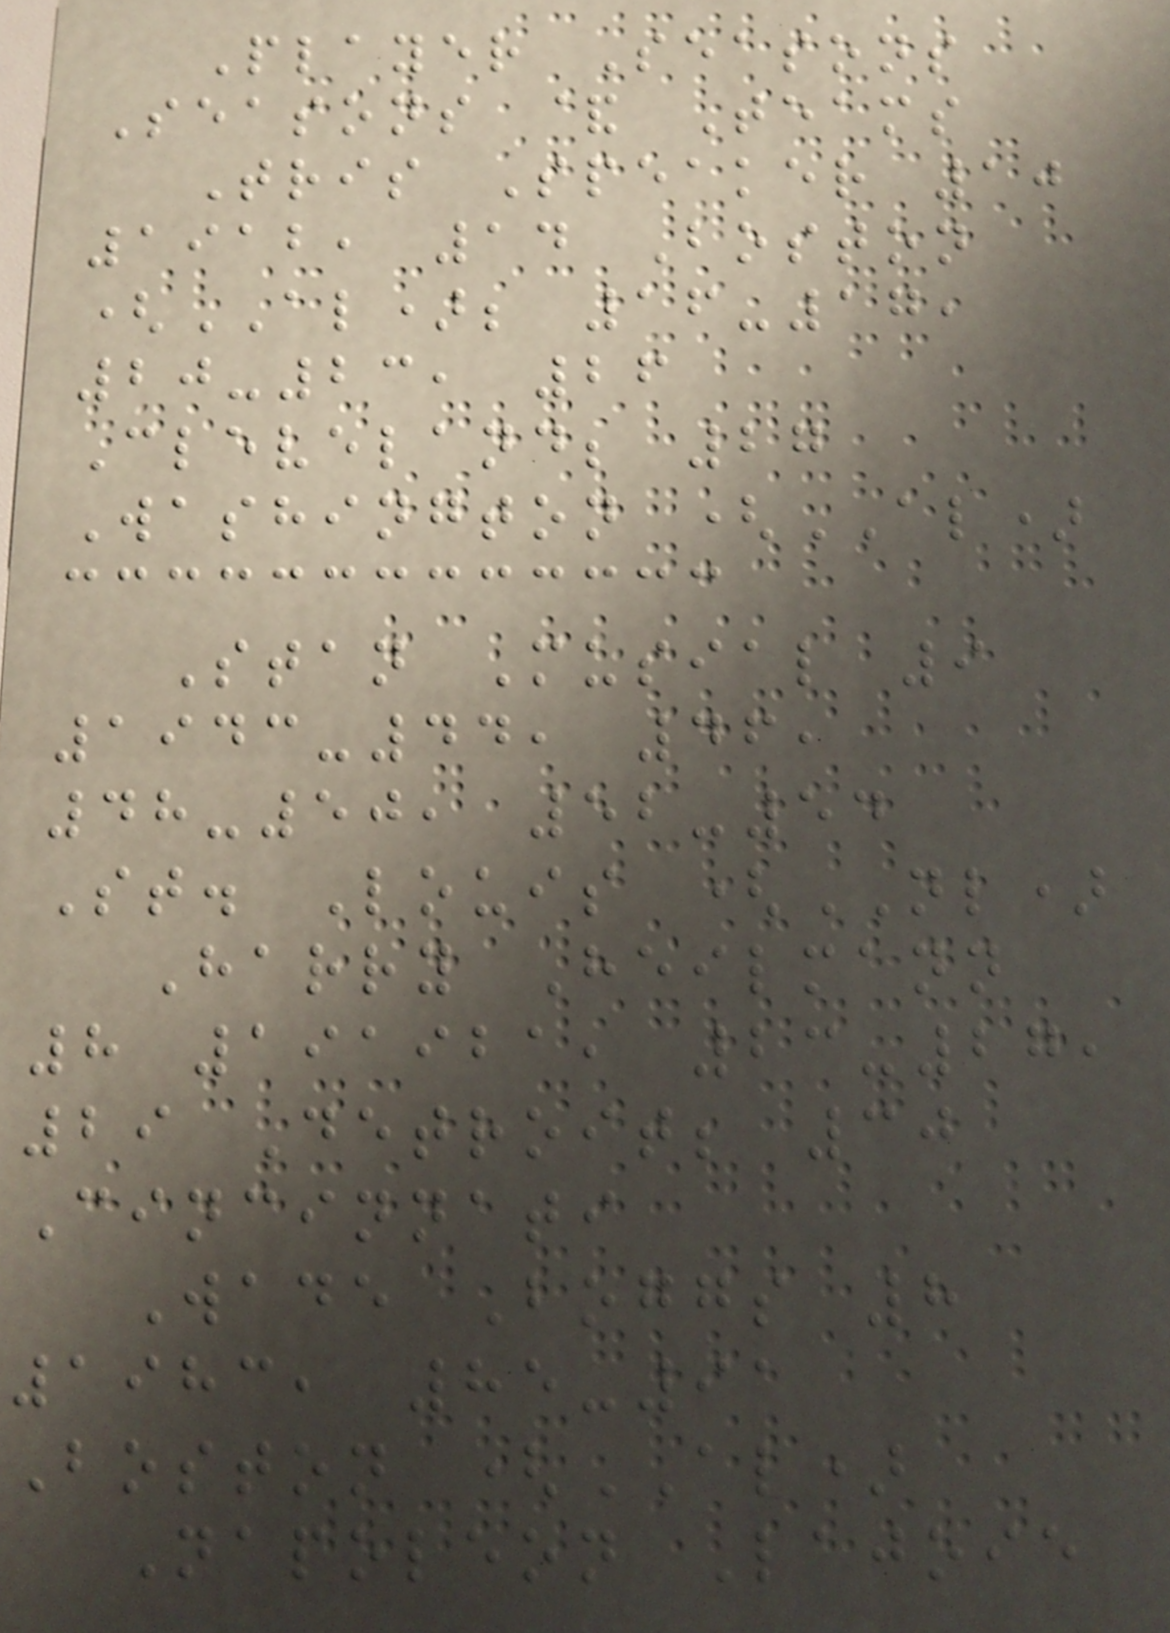Player Seasons
Seasons & Teams
Tris Speaker 10
1912, 14 Boston
(AL); 16-17,
20-23, 26
Cleveland; 27
Washington (AL)
Stan Musial 9
1943-44, 46,
48-50, 52-54
St. Louis (NL)
Harry Heilmann
8 191921, 23-27,
29 Detroit; 30
Cincinnati
Wade Boggs 8
1983, 85-91
Boston (AL)
Napoleon Lajoie
